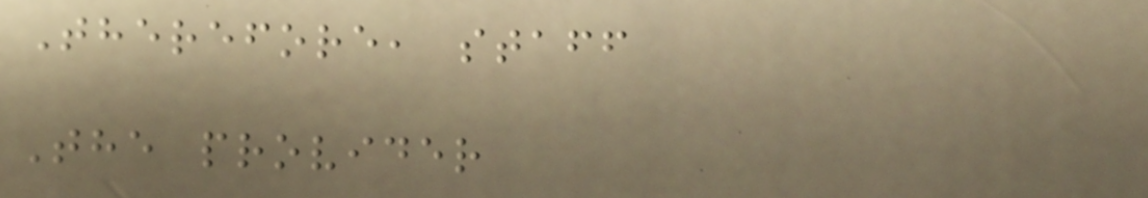Therefore, staff
The provider
